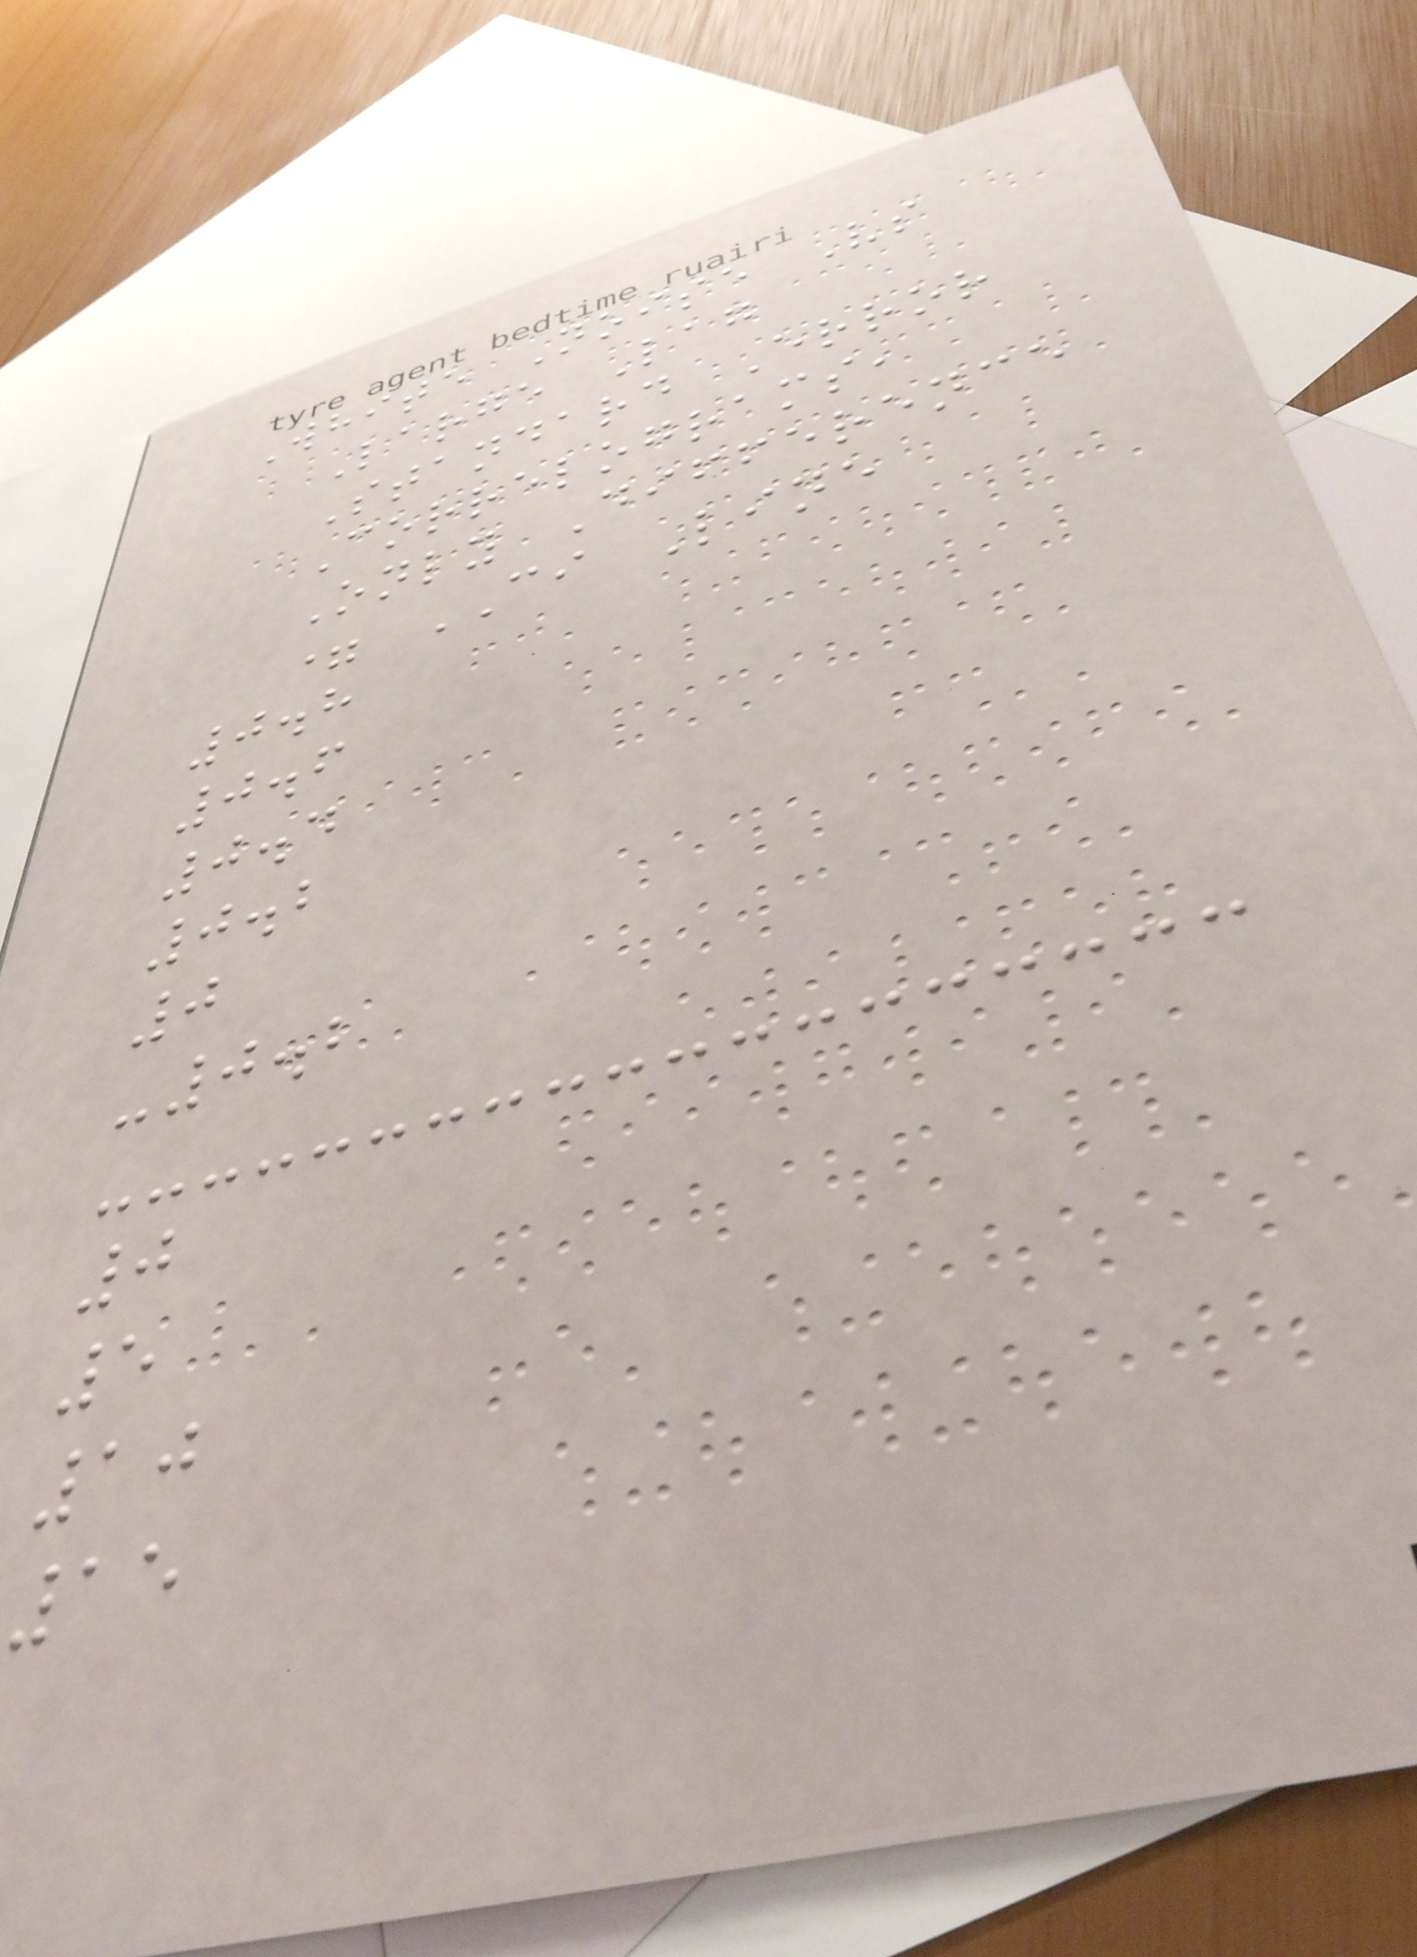White Noise Vs
Large Lag
Standard Error
Correlograms,
Only Difference
= CI Line
0.8
0.6
0.4
0.2
0
-0.2
0
5
10
15
